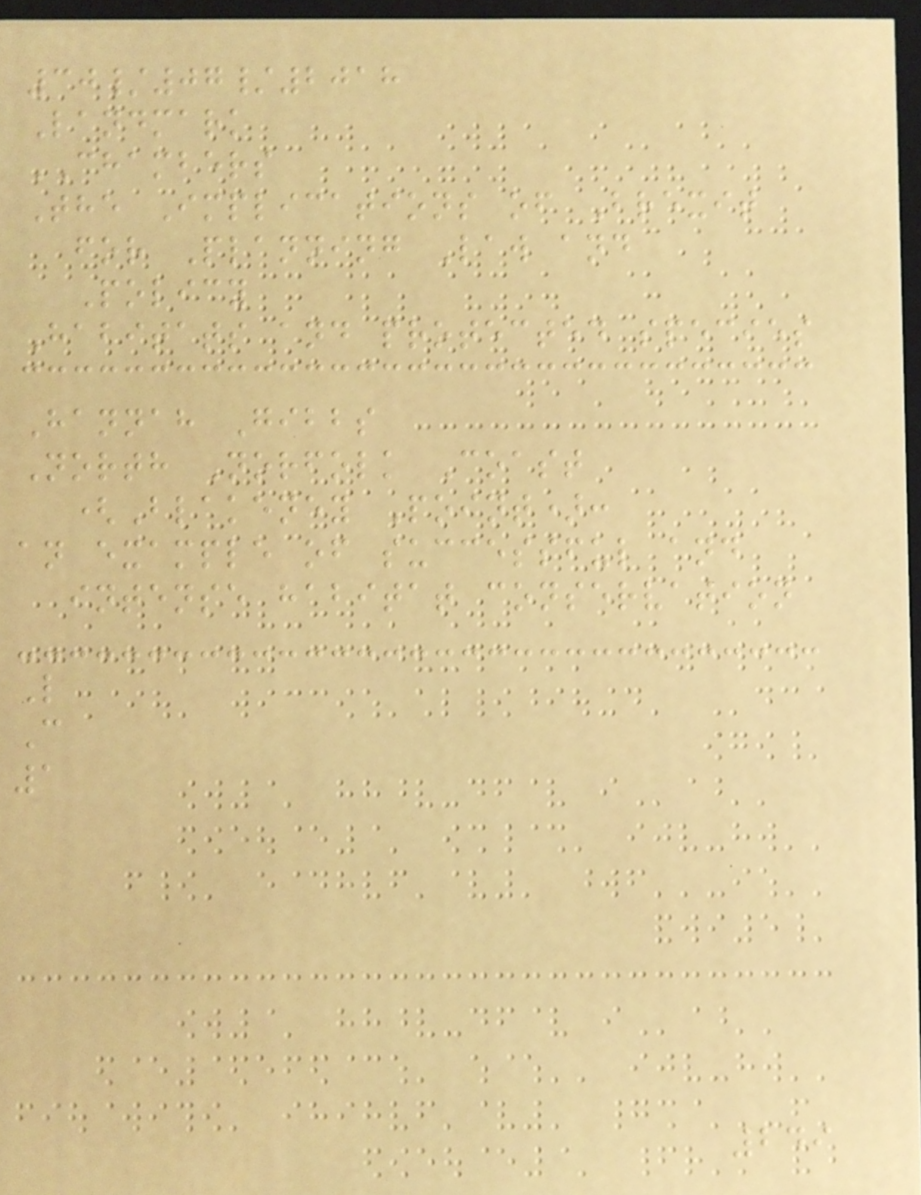30/07/2018
Landmark
CHAMBERS
The Implications of Brexit
for Planning Law and
Policy
Habitats and protected species
Hannah Gibbs
North Norfolk Coast
(Blakeney Point):
an example of successful and
intense habitat conservation
L
C
1
249
